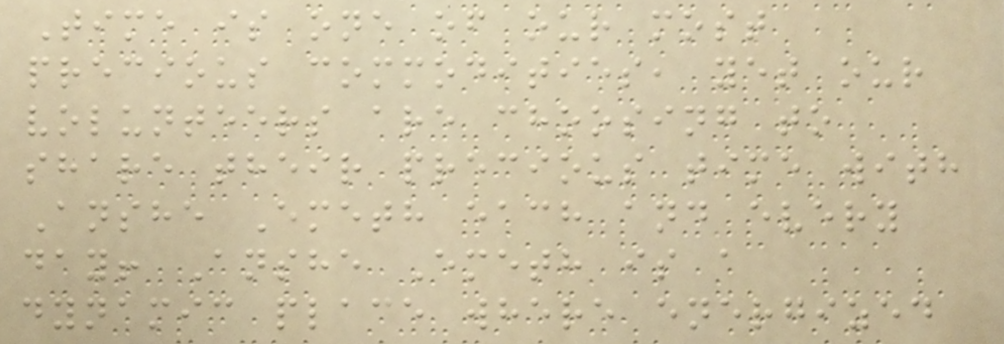Time is one of our most
precious commodities, yet our
volunteers are choosing to
share their precious time with
Anshe Emeth each and every
day! Anshe Emeth is a
dynamic place where energized
